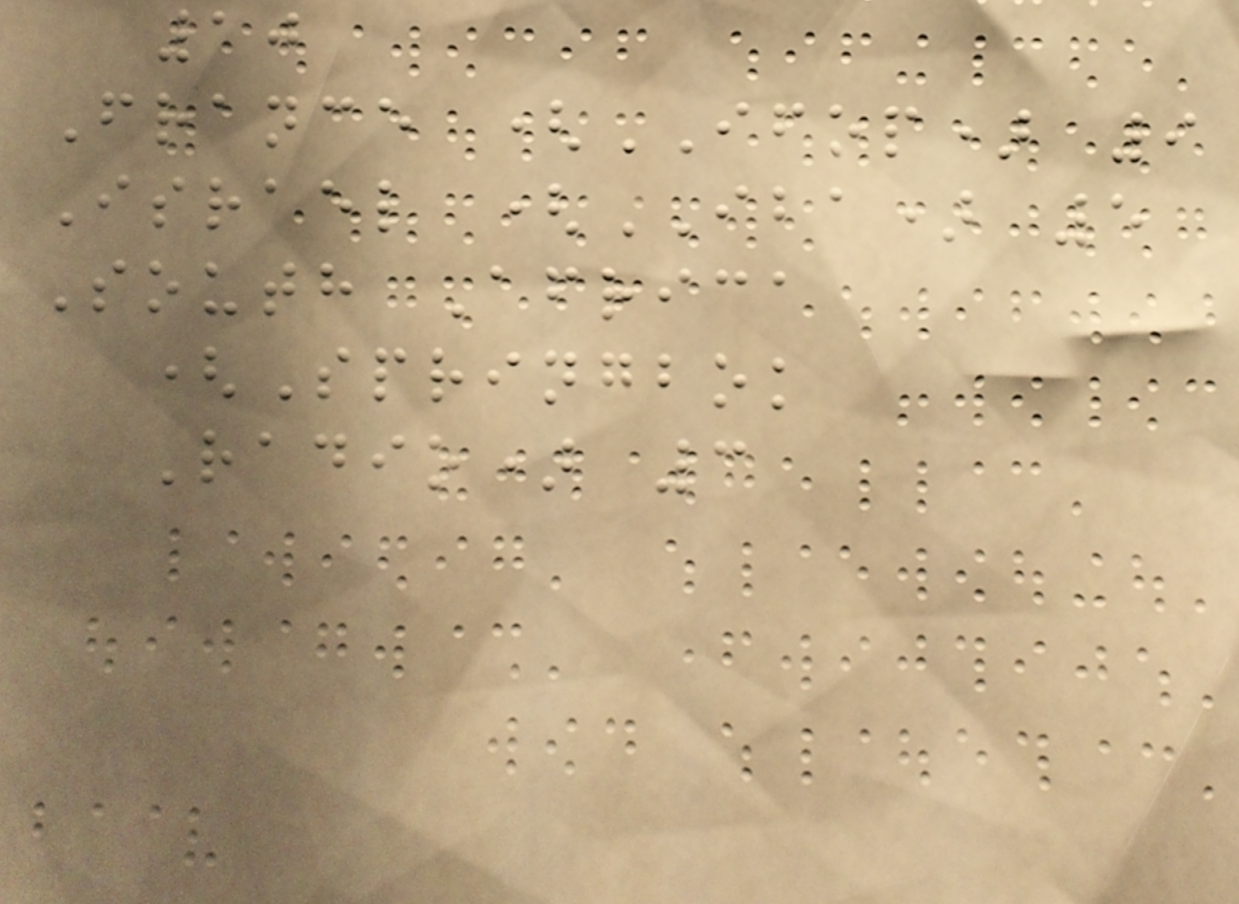10
France (IFOP) 9
Israel (IBA) 5
South Africa
(Springbok
Radio) 3
